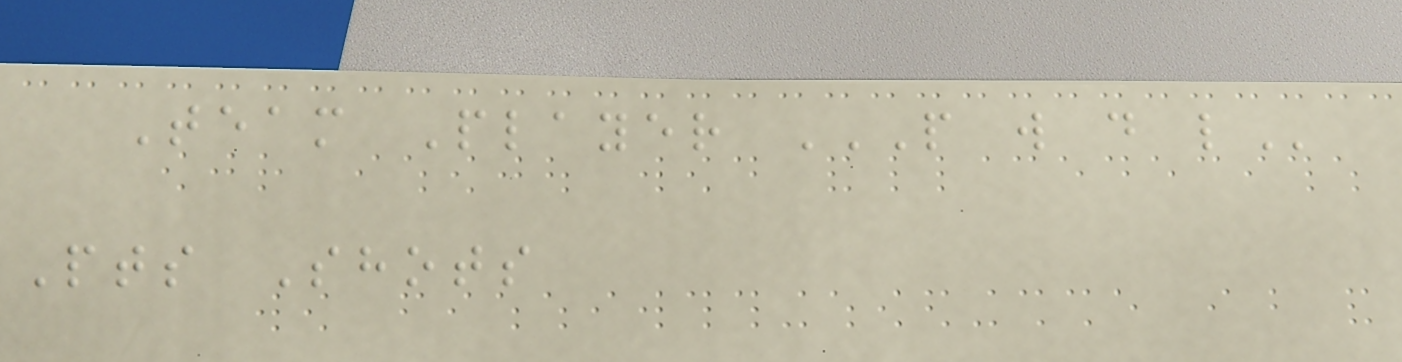Team Player P W D L
Pts Shots
